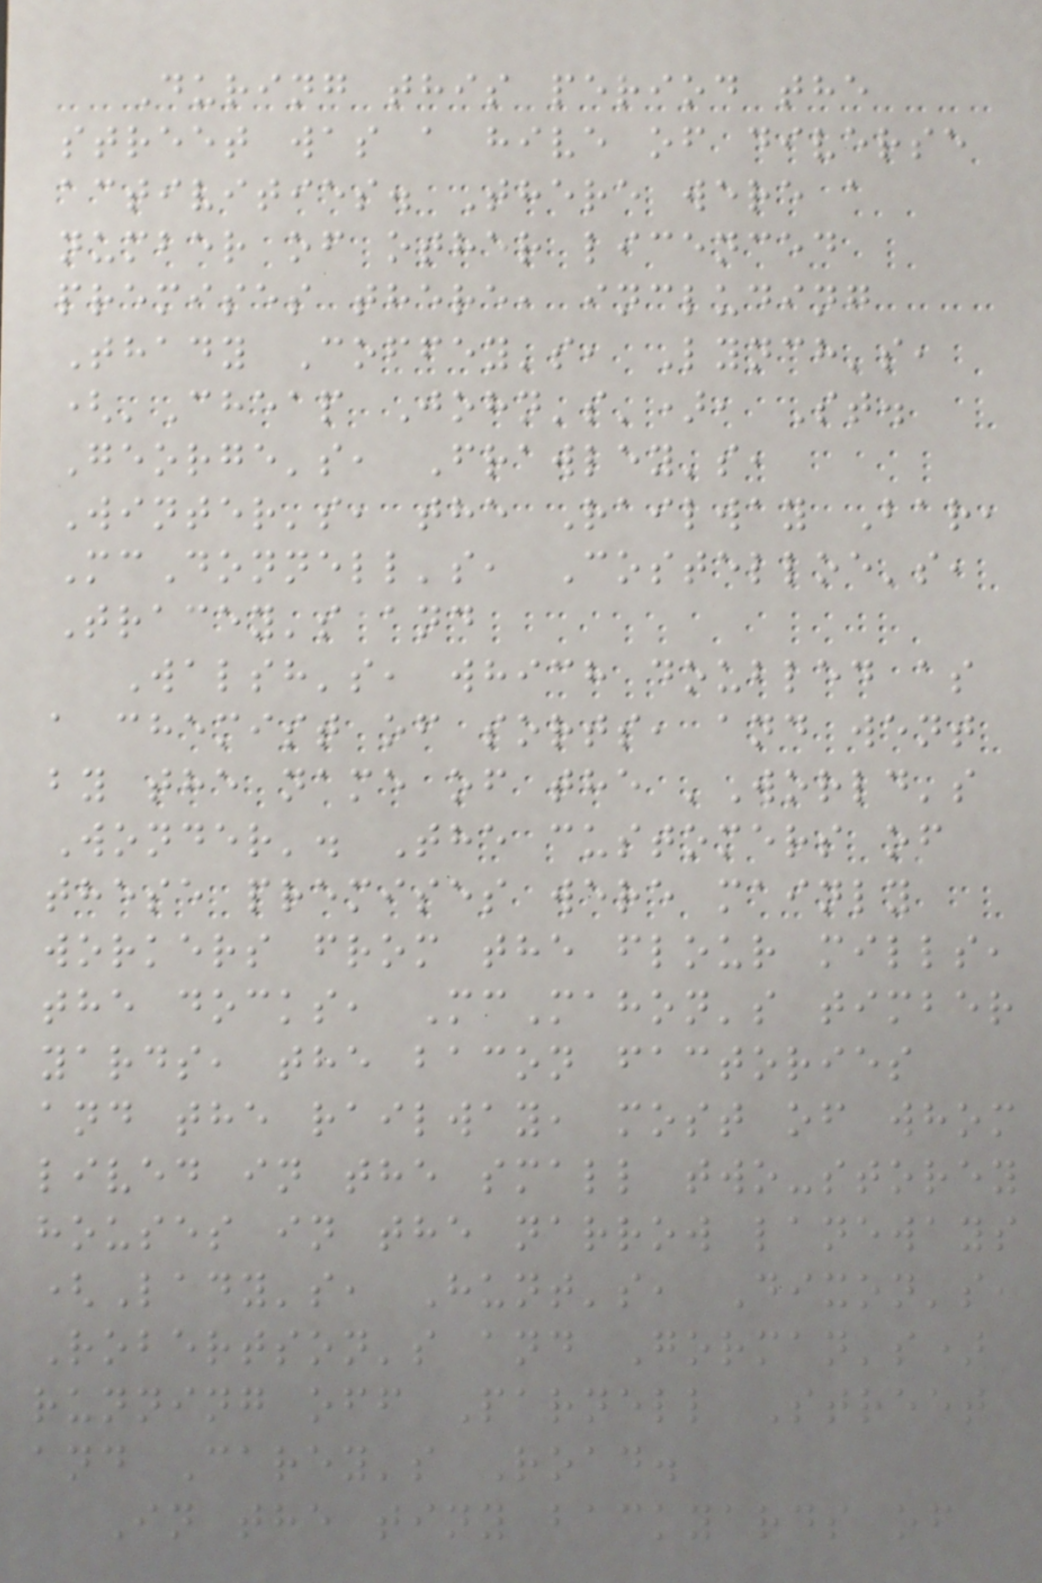During this period the
street was a hive of diverse
activities. There were a
number of other licenced
premises there, including
Thady Coffey's, Lynch's,
('Cheap John's'), St.
George's, Frawley's,
Winter's, the Railway Bar,
McDonnell's, Costelloe's,
Tracey's and
Walsh's, which doubled as
a chemist of sorts, and went
by the name of the 'World's
Wonder'. The customers of
these premises were mainly
workers from the flour mills,
the docks, McMahon's timber
yards, the bacon factories
and the railway, most of whom
lived in the small two-storey
houses in the narrow laneways
(Lady's, Hunt's, Dixon's,
Robertson's and Gorman's)
running off Parnell Street
and Carey's Road.
In the tiny backyards of
